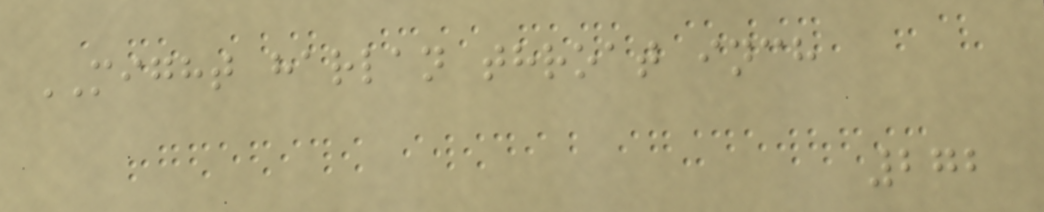MIGHT harlan throat inch
272
